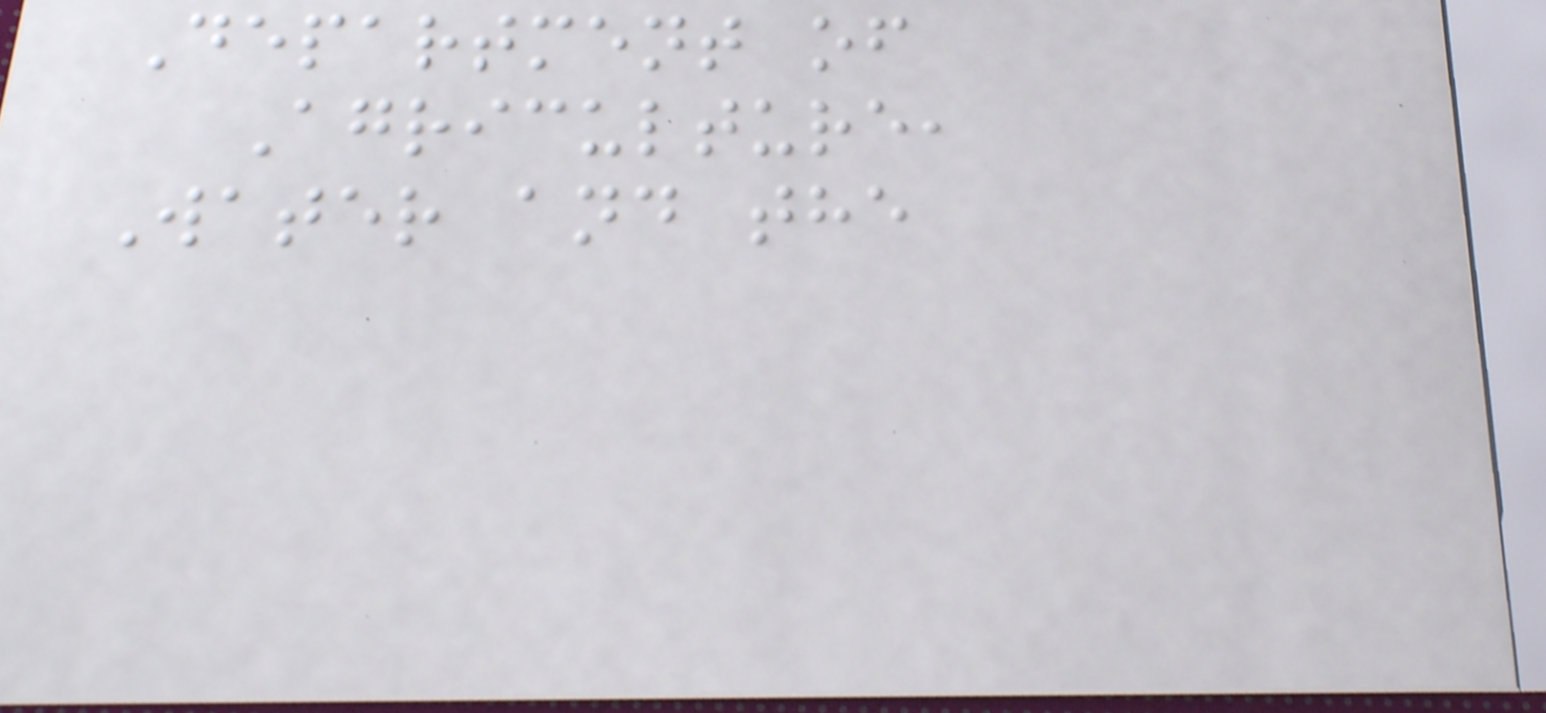Department of
Agriculture,
Water and the
